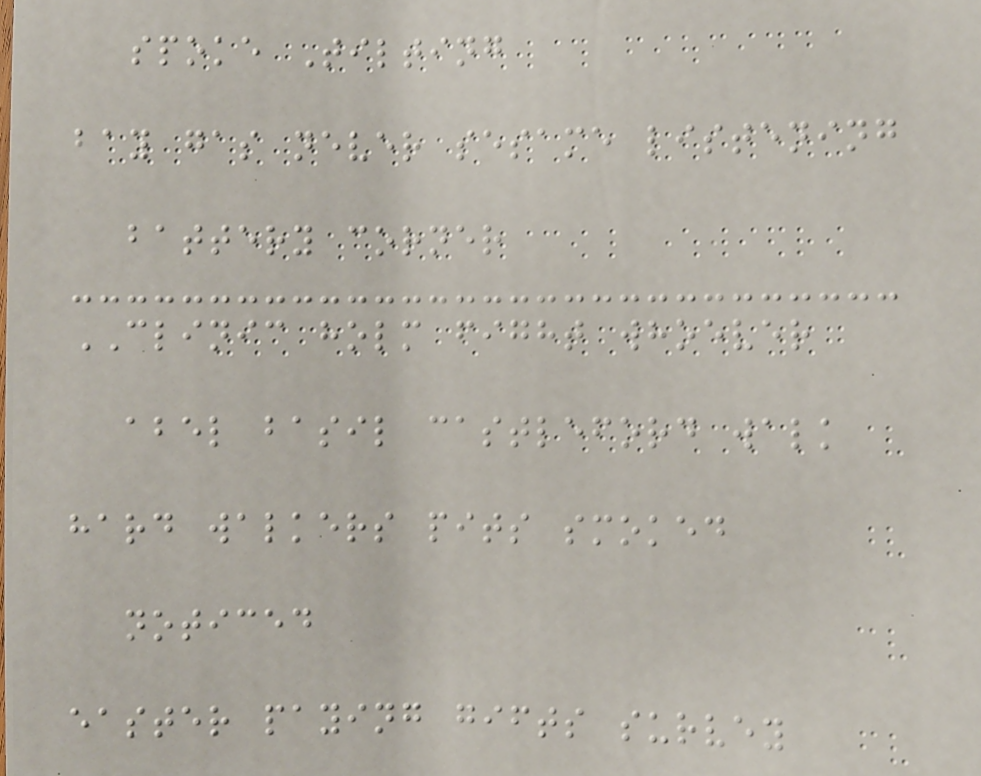spoke Tilting
bay gas never sesame listening
battery corner
CLINIC holm fight whoever
abel basil castleford walk
hard walkers pits smoked
noticed
easter paying gifts survey
